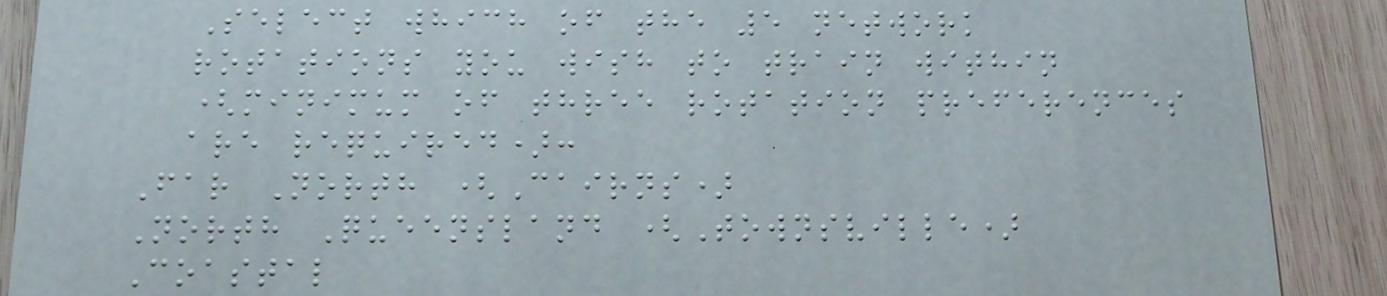Select which of the 5 network
rotations you wish to train within
(minimum of three rotation preferences
are required):
Far North (Cairns)
North Queensland (Townsville)
Coastal
